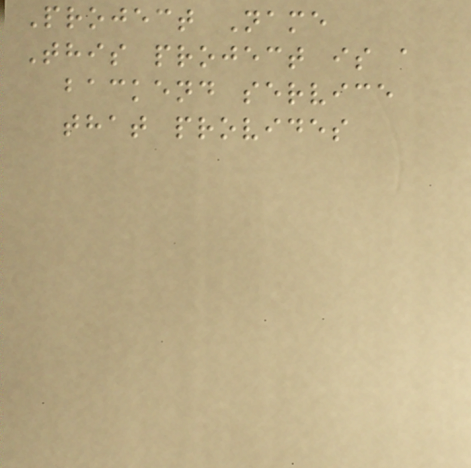Project Name
This project is a
backend service
that provides
